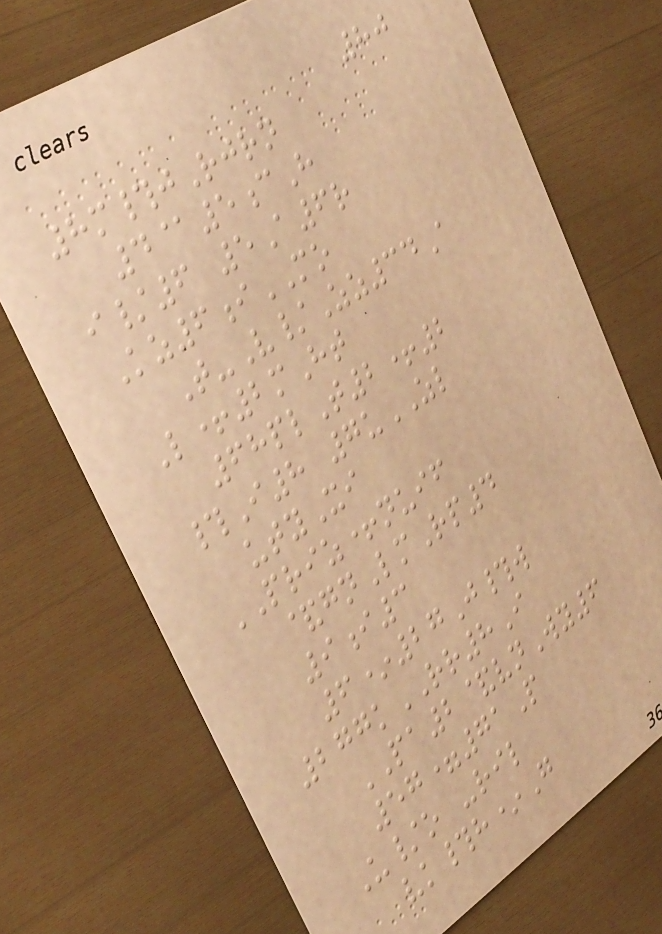80
8m#jRjrn
4@5cH
i/6 5A6r
Kz6iMO
T-V/Zz34A
L+2mHt
68plT2+2
#I8 7uZL
utyXi
PRIZ+nuif
&gnLmRp4
9i3
6*27J#w
277kRR8I
PA2&vnWy6
57=71P
U/o -ril
vk#h*G
